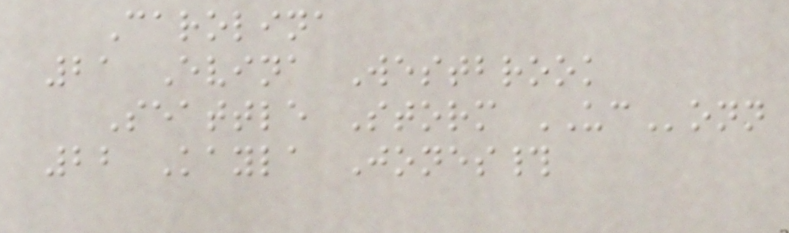Carolina
21 Evina Westbrook
Seattle Storm UConn
22 Kayla Jones#
